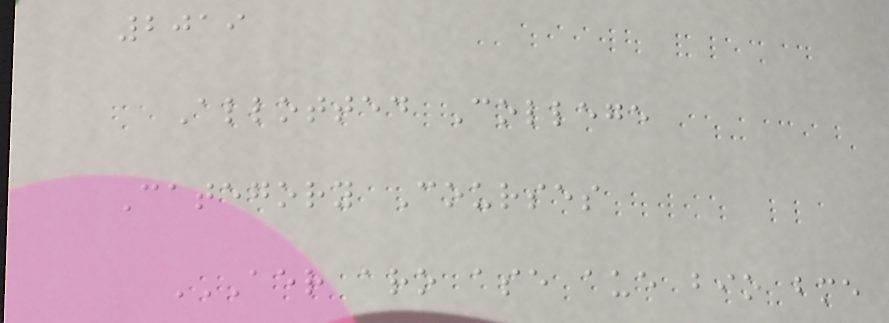2019
Allotted College
Category Courses
AER ARO ASE AUE BIO BME
